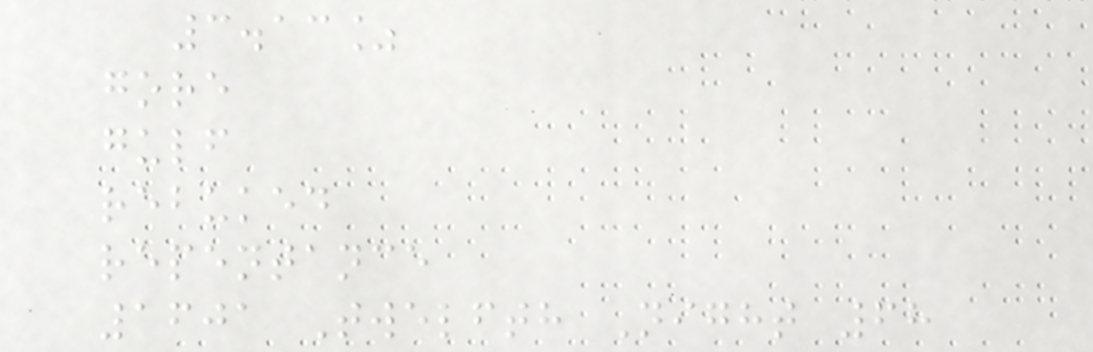3.13%
gore
gulf
rebuked
repentance
1601 Twelfth Night 68
